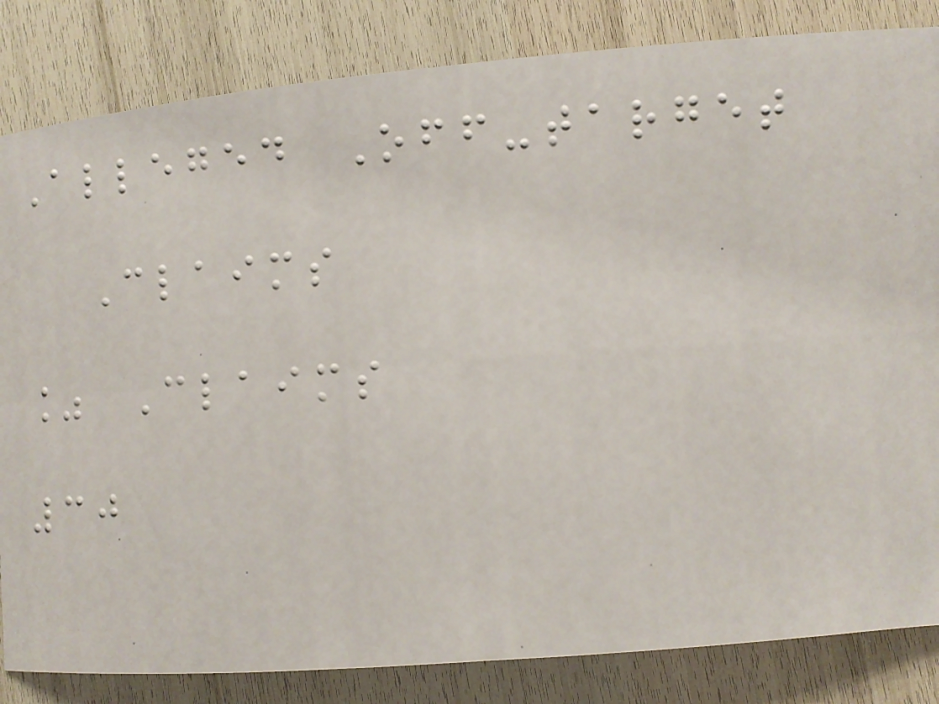Alleged Off-target
Claims
% Claims
30
